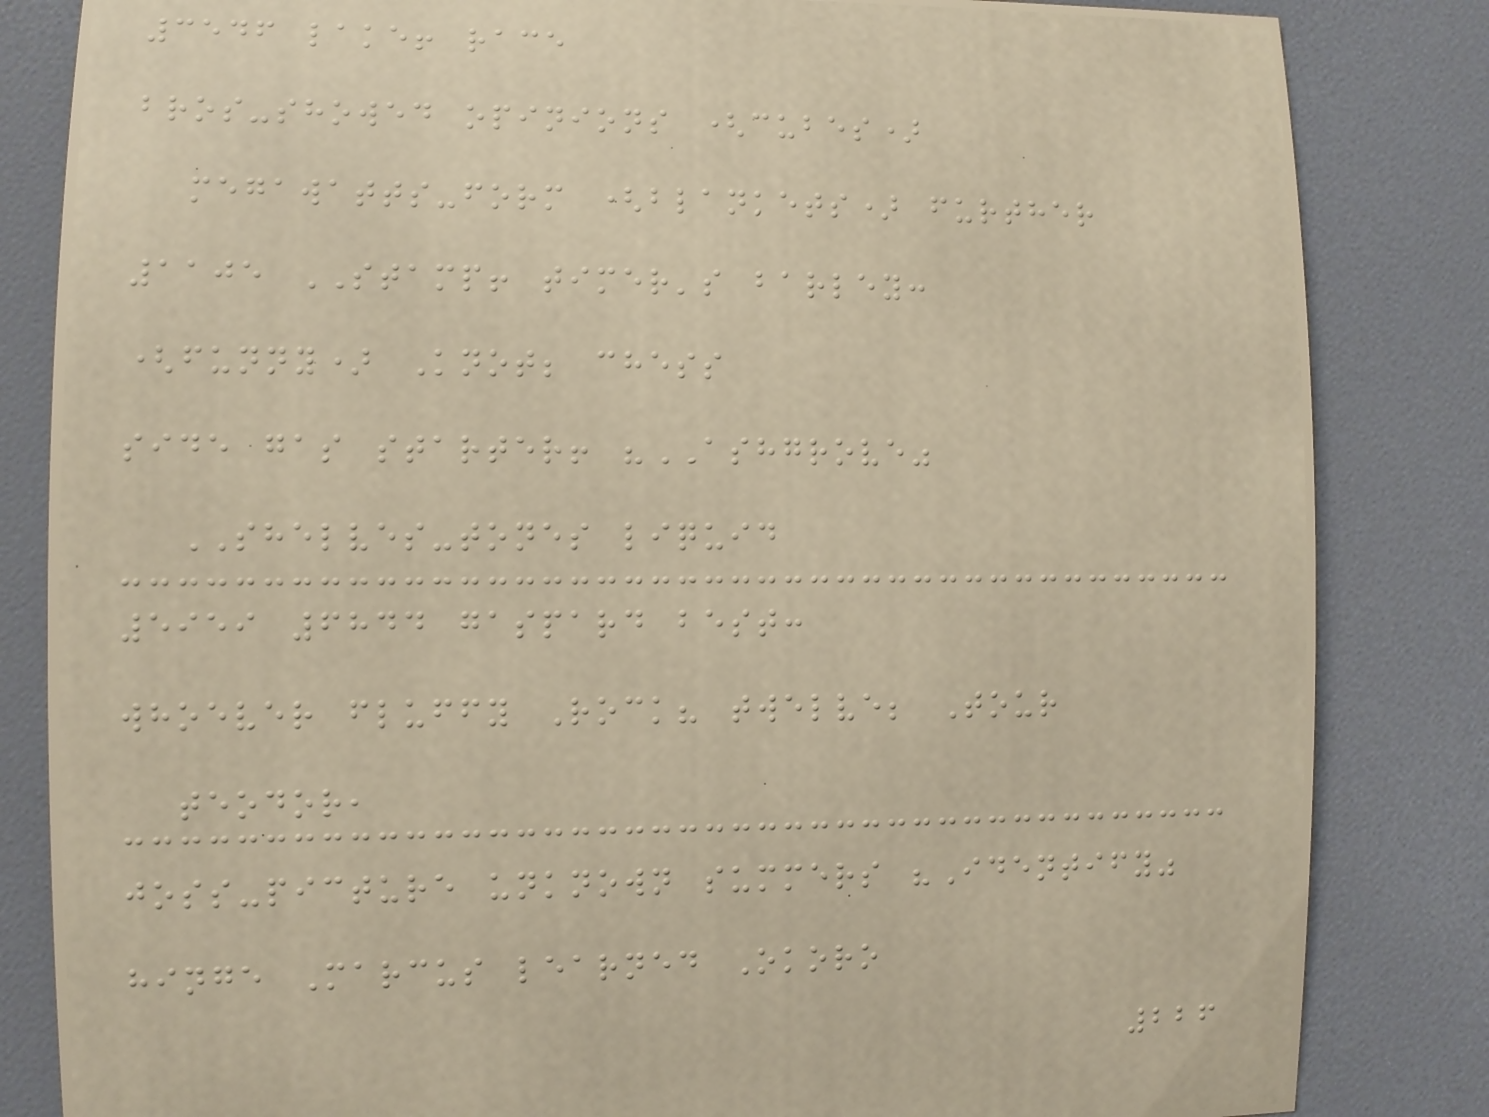3546 lake! race
bros-showed opinions (cubes)
megawatts-form (blankets) further
1105 STAMP! timer's barley:
(funny) Knot; chess
side gas starter! "ASHGROVE"
SHELVES-tones liquid
5959 6844 gaspard best:
whoever fluffy Rock? twelve; Tour
teodor,
joss-picture unknown summers "Identify"
hinge Marcus learned Okoro
226
